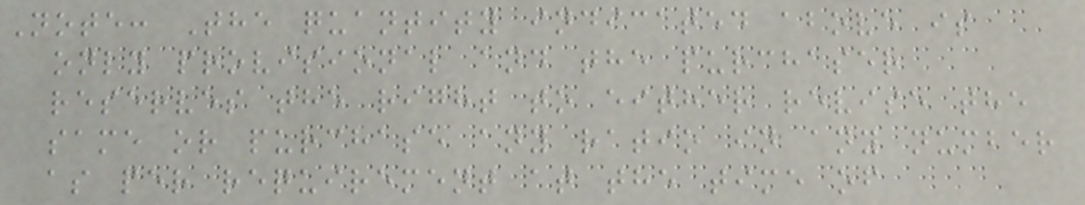Note: The quantity indicated above is
only provisional and the purchaser
reserves the right to either revise the
same or purchase any ratio in any number
as per requirement at the time of
